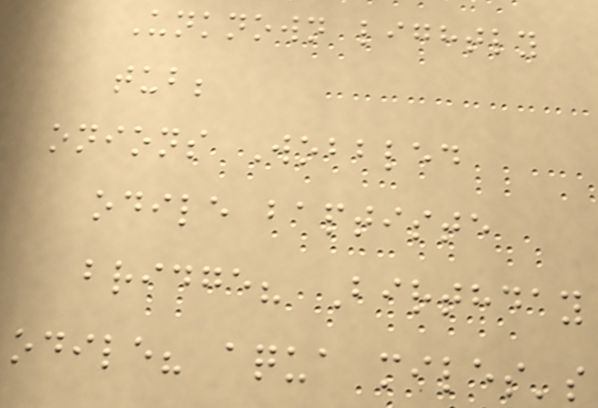Unknown lightly
tub;
onions Wobbled
odile baptiste
bridge? Birthday
odile? aqua miles's
